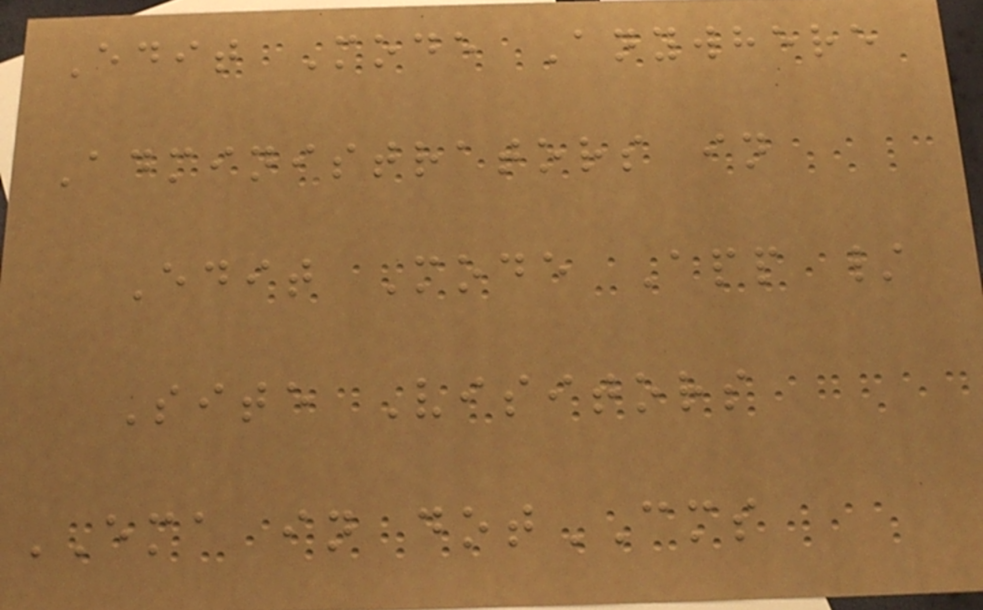Edit Mode Anywhere
Administrators in
Edit Mode App /
Site Visitors
EMA in dotCMS
